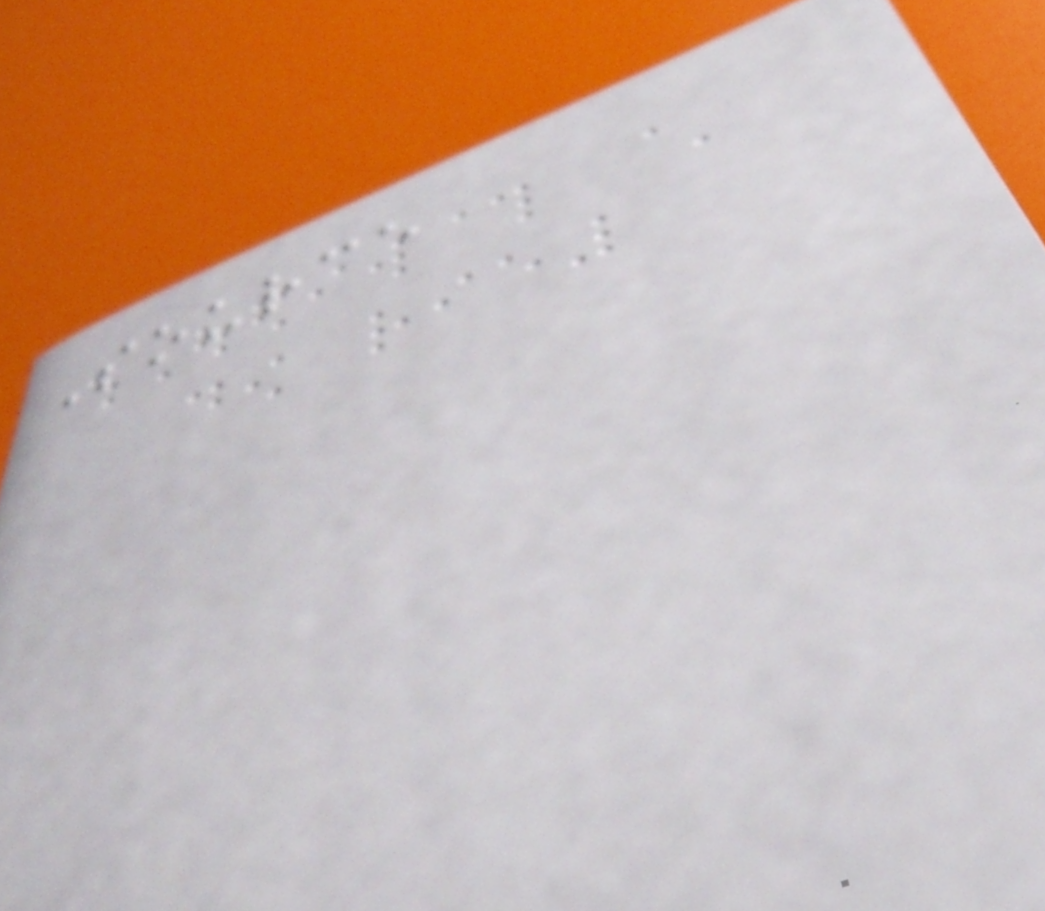Source
